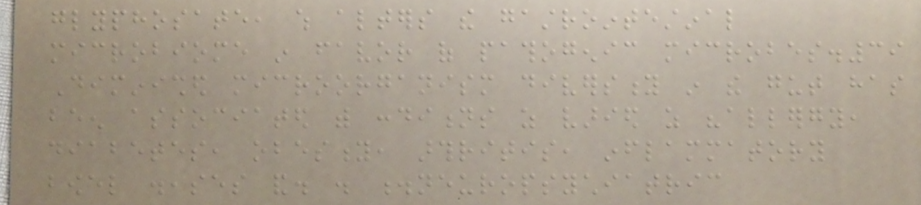glyphosate, which alters the gastrointestinal
microbiome in favor of pathogenic microbes.39
Diminished microorganism diversity in the gut has
been associated with conditions as varied as "allergy,
diabetes, obesity, arthritis, inflammatory
bowel diseases and. . .neuropsychiatric
